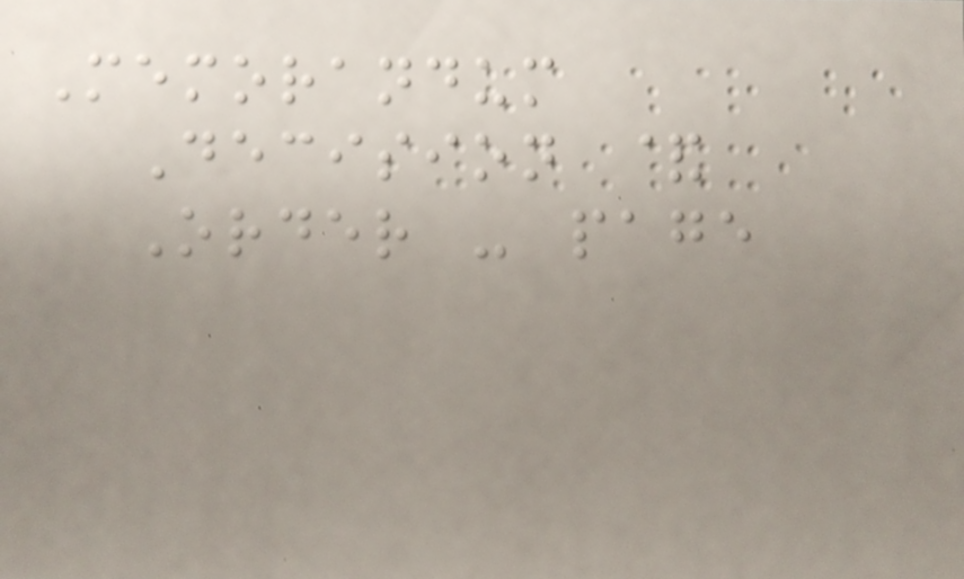Memorandum
Decision &
Order - page
